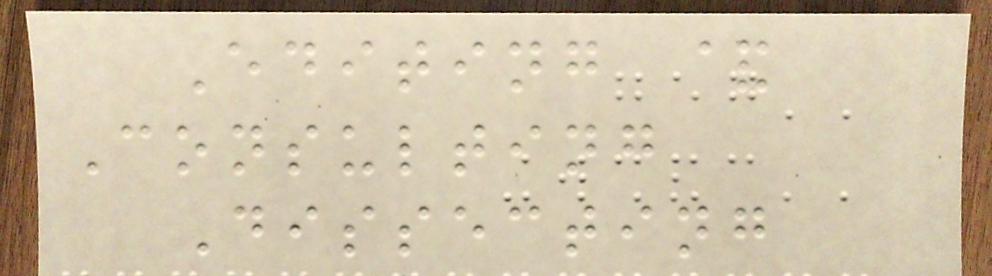Editing &
Consulting
Dissecting
